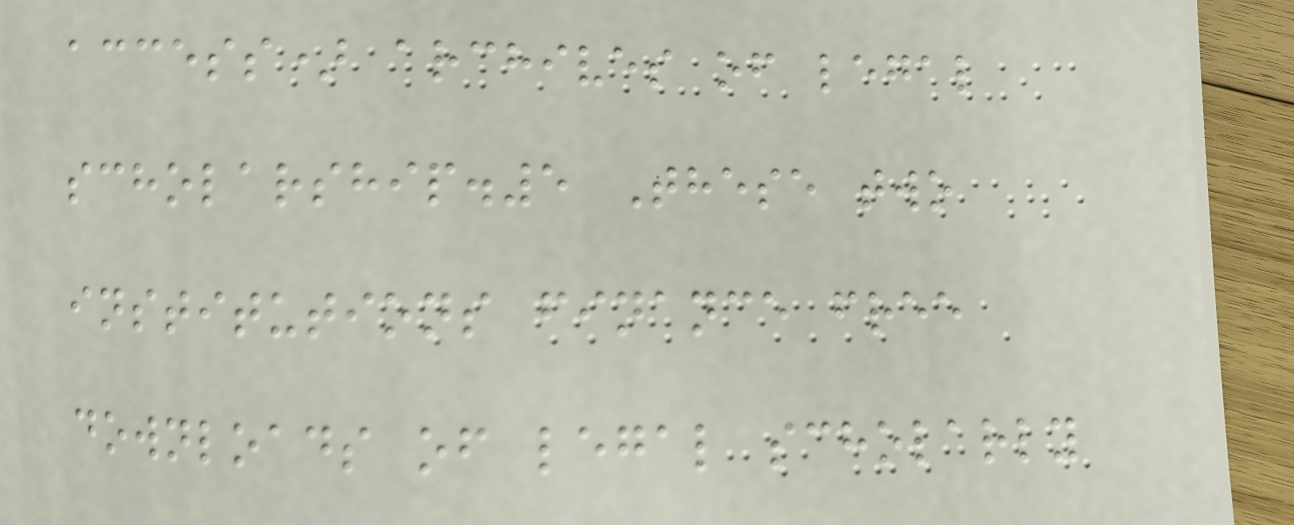access) archives of legal
scholarship.5 These two
institutions finance free
downloads of legal scholarly
